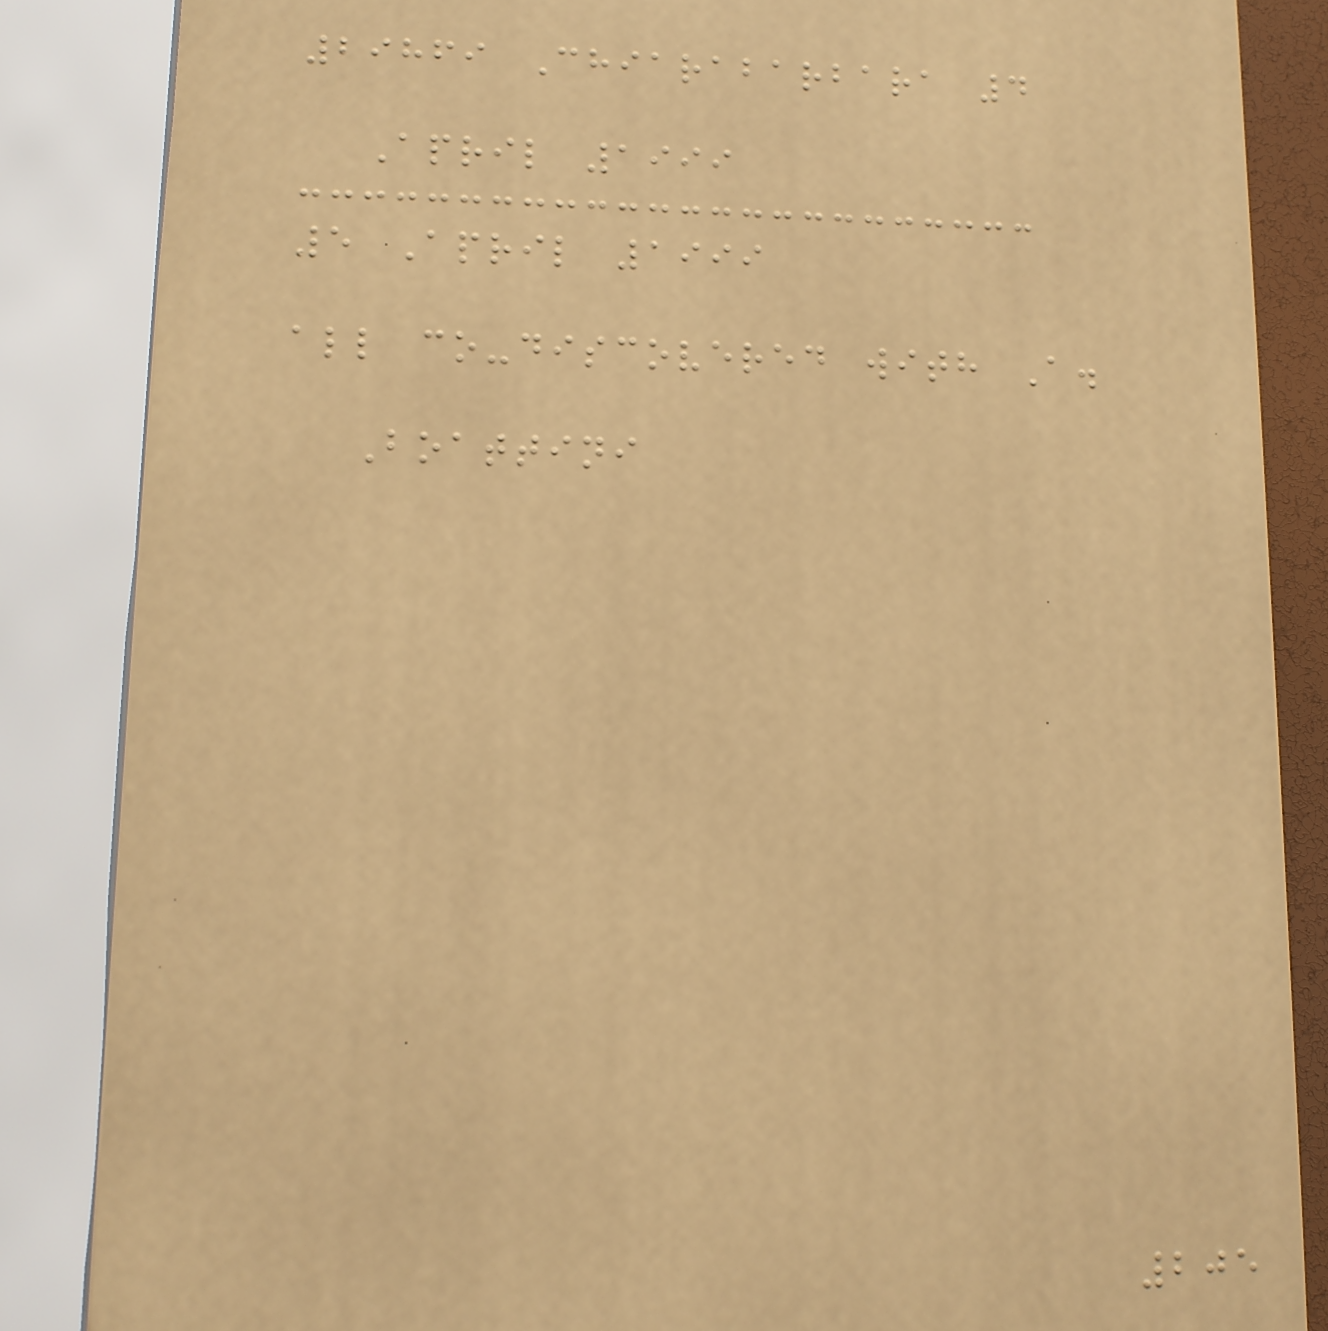29869 Chiarabarbara 4
April 1999
5 April 1999
all co-discovered with A.
Boattini
205
